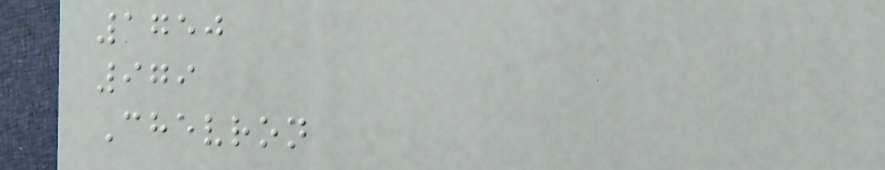1750
979
Chevron
